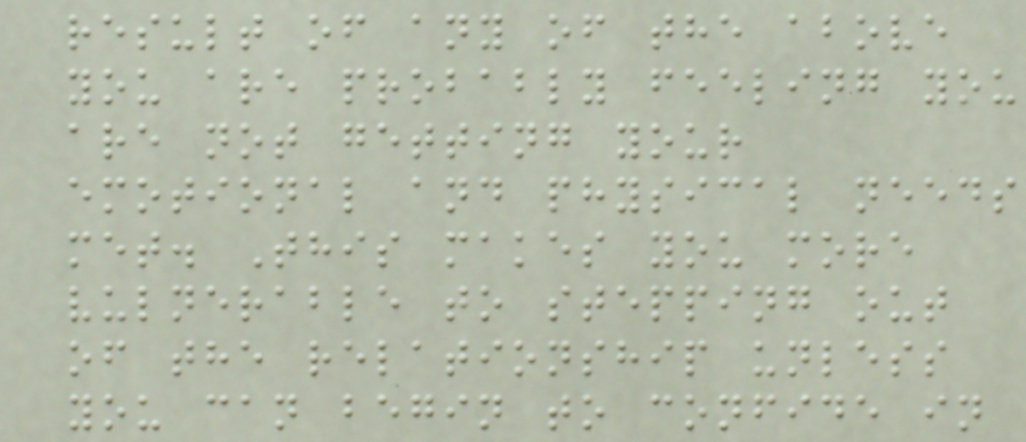result of any of the above
you are probably feeling you
are not getting your
emotional and physical needs
met. This makes you more
vulnerable to stepping out
of the relationship unless
you can begin to confide in
